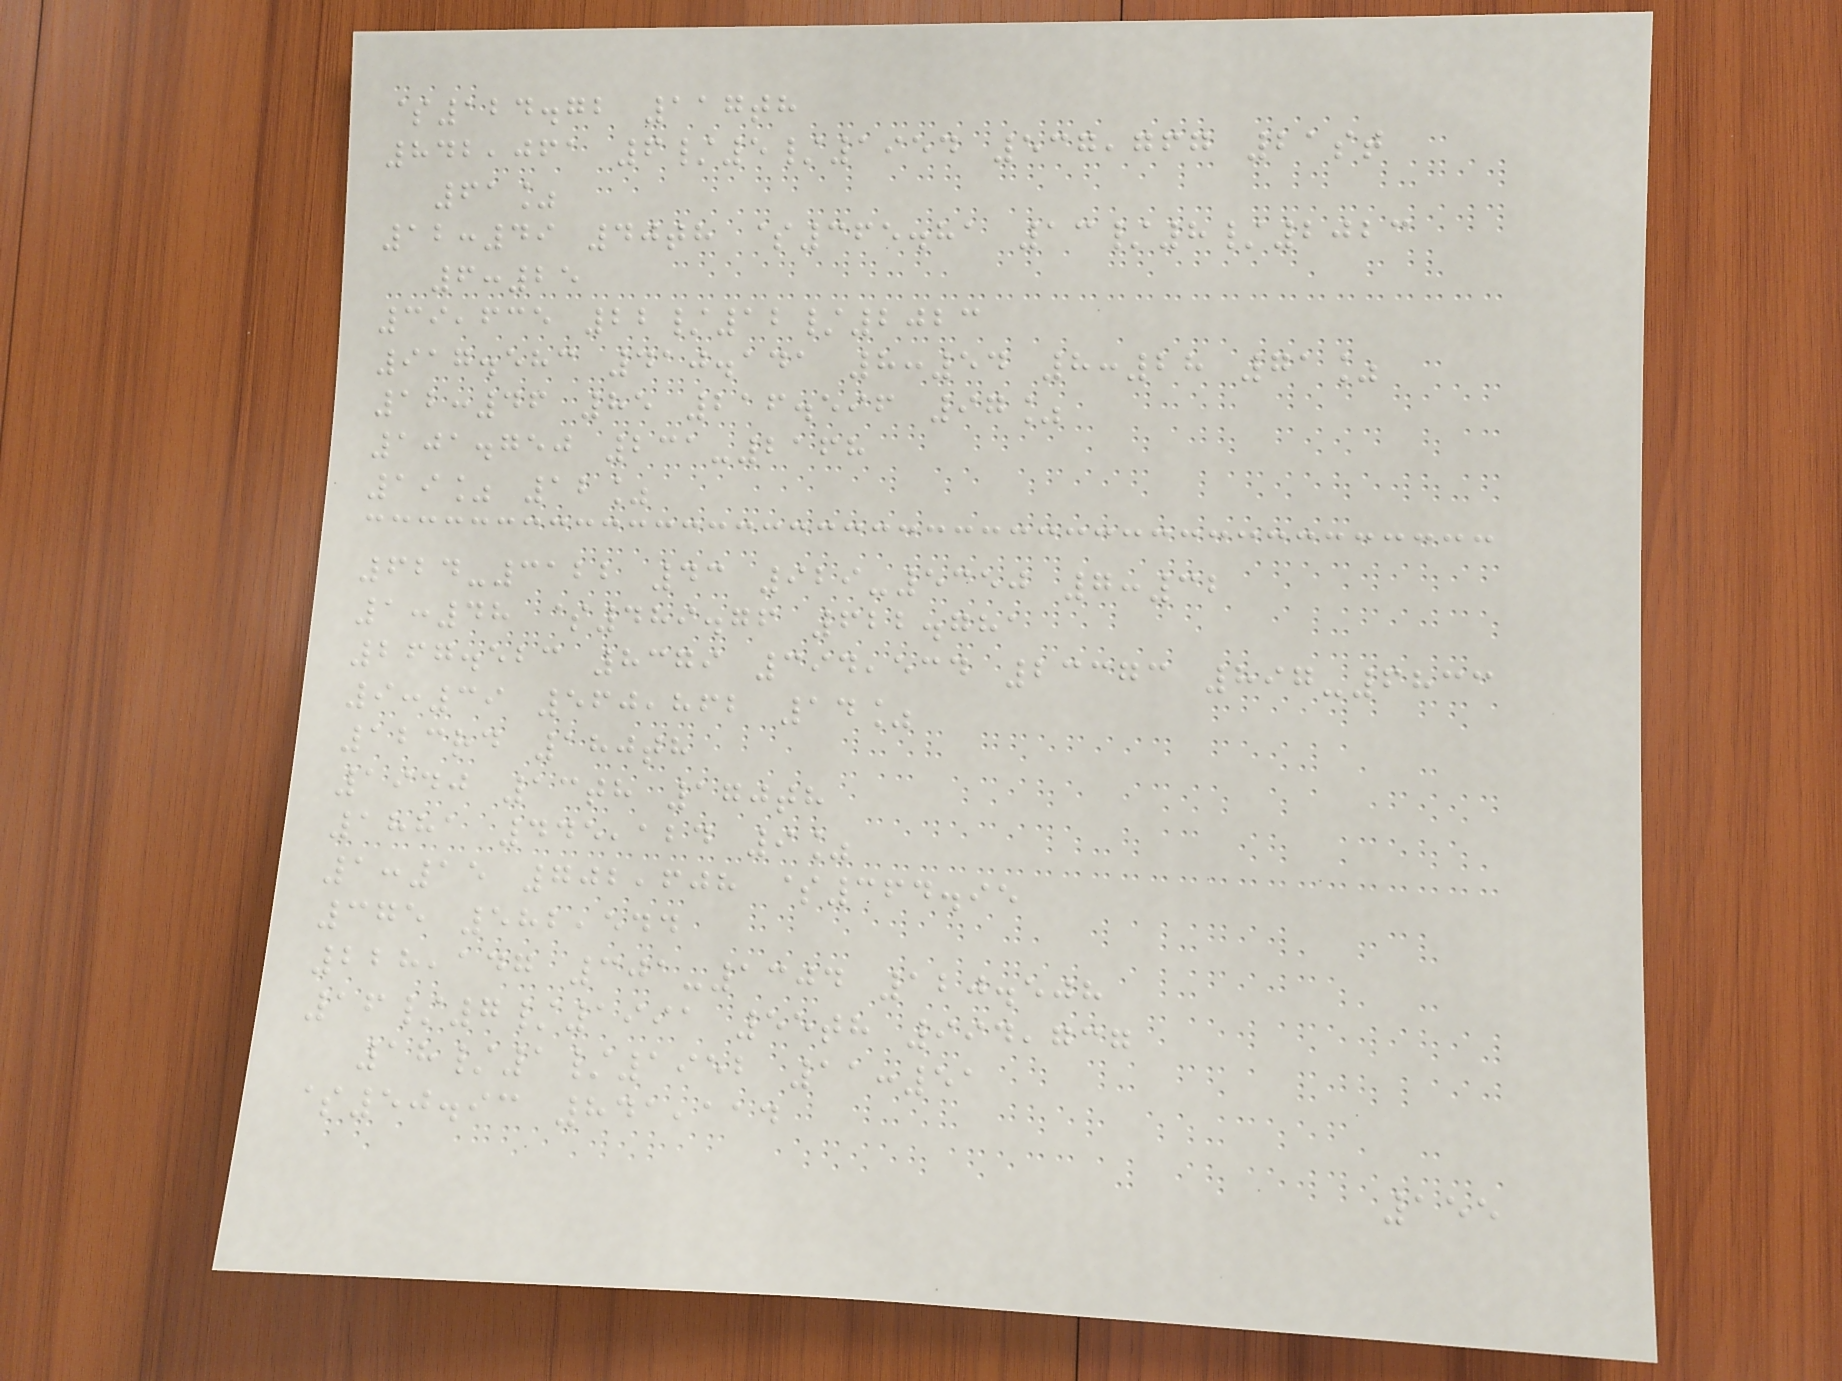$124.72 117th
842,061 6/5/1954 537,767 21st
61%
12:49 40th $365.81 13/8/2023
6:25
39,635 22/12/2023
917.583 410.141 8:54 8:28 71%
12:46 85 216.596 97%
101.750 231-2168
19% 12%
624-3122 43 929-5350 7:32
1:48 $489.76 622.781
267.523 8379 394,534 23373 897-6833
9:39 560,862 14%
123rd 180th
1940 13th 170th
1881 445,124 9%
1:15 702,608 $364.95
375 582,544
228,147 301-1304 120.508
16/7/1991 55th 994,737
18/1/1952 11:51
$50.93 841,114
155
